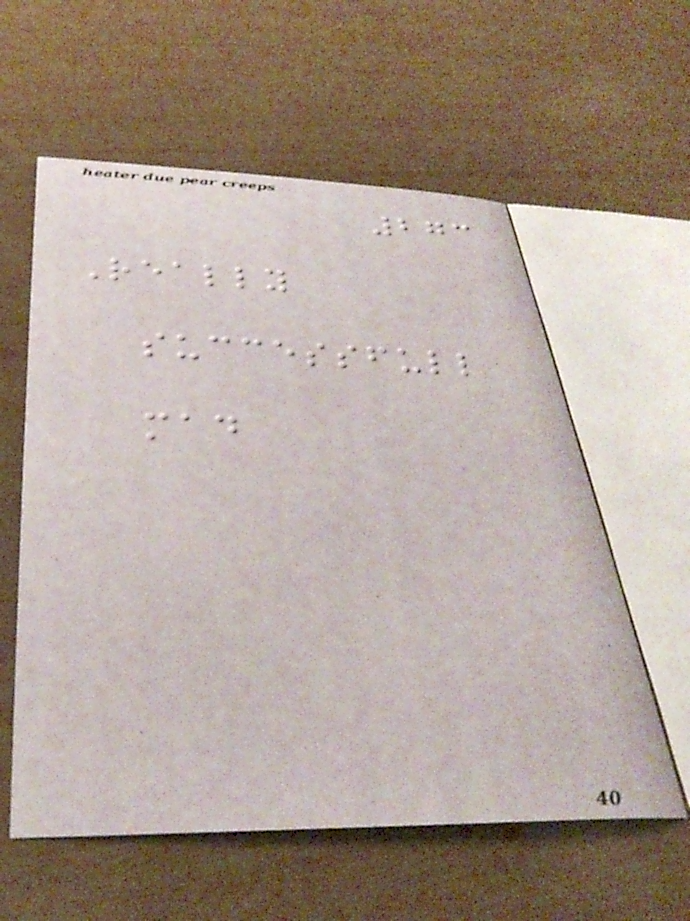273
Really
successfull
mad
